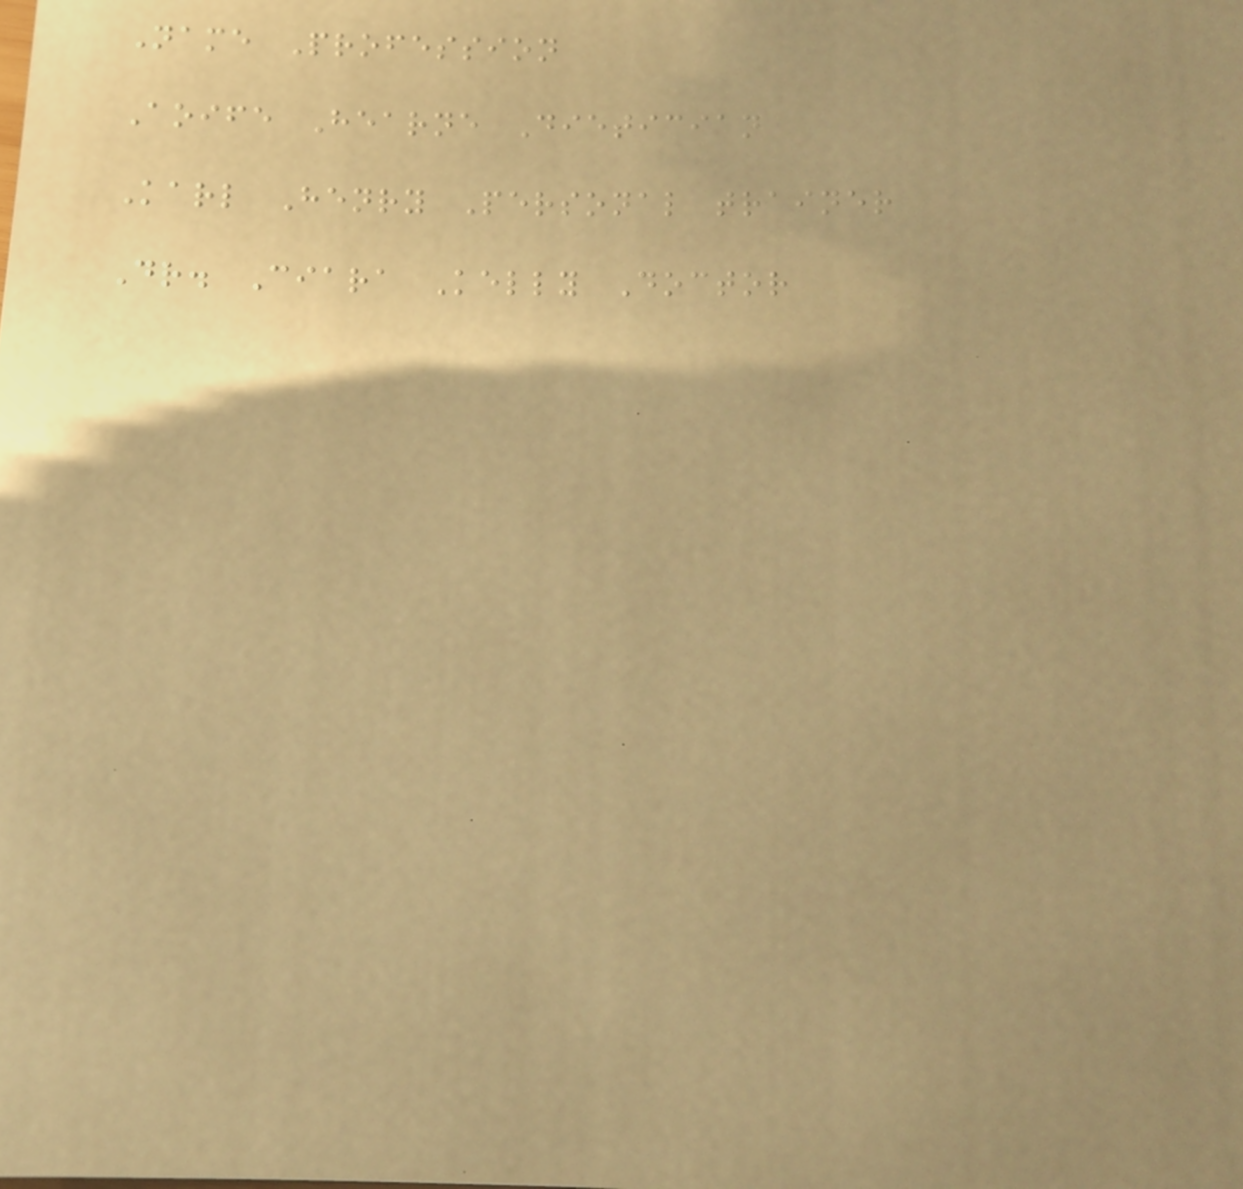Name Profession
Aoife Hearne Dietician
Karl Henry Personal trainer
Dr. Ciara Kelly Doctor
